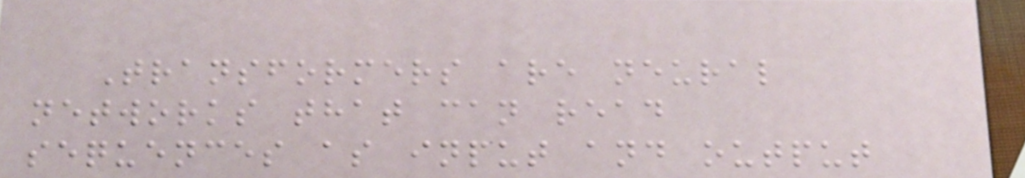Transformers are neural
networks that can read
sequences as input and output
